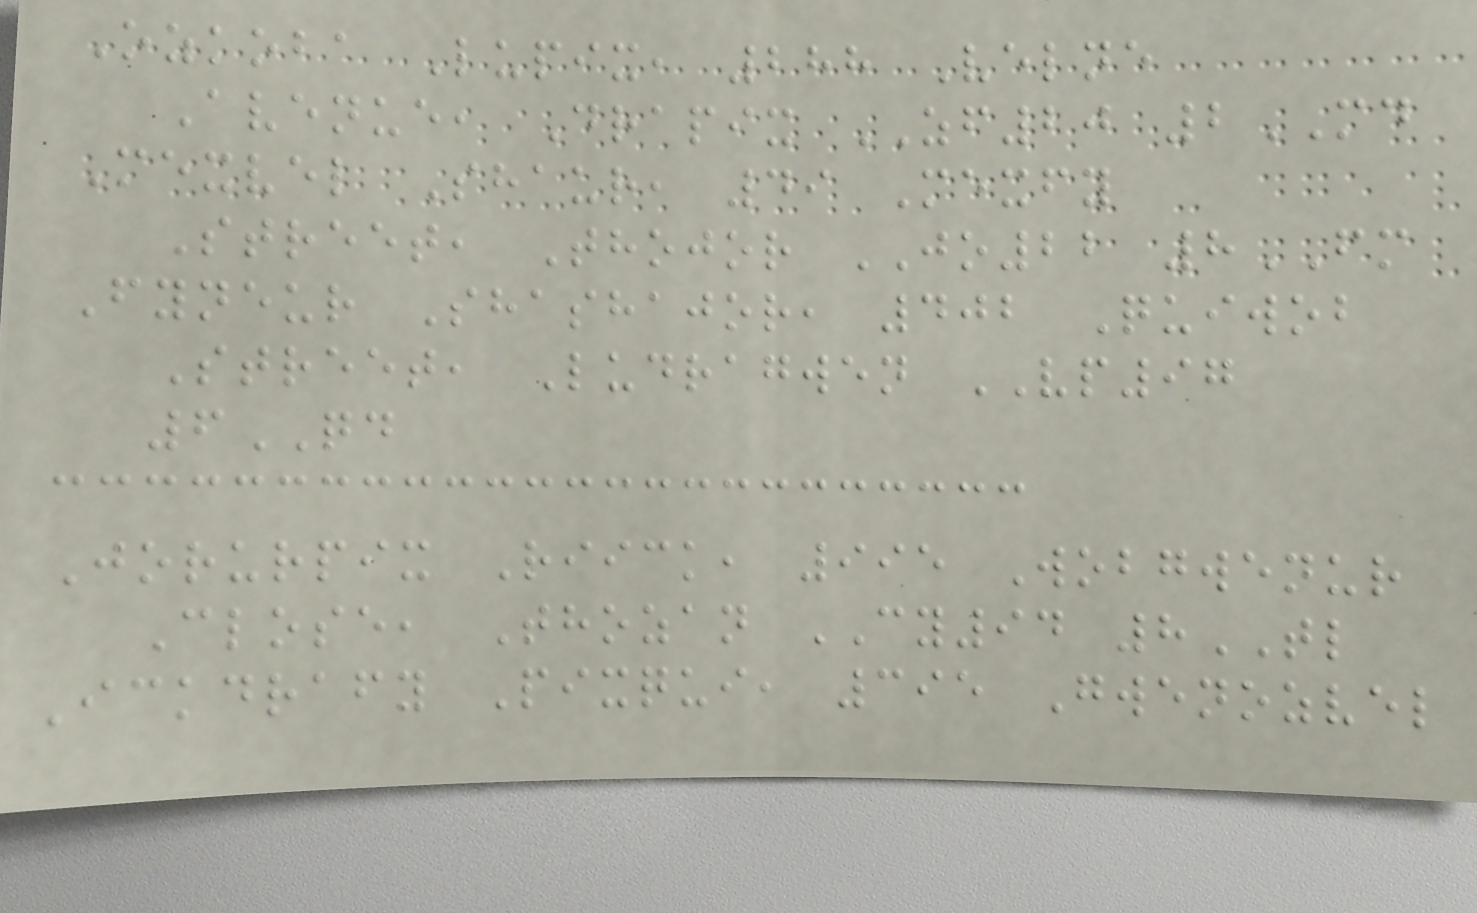Ozkoba Lupix, 288 Velne
Avenue, Drapix ZF20 2MD
Mexvel Shaur, 49 Mexfy
Street, Thojor JO22 8FM
Fyneur Shashajor, 402 Quiwob
Street, Ludragwen VP97
6QD
Jorurpix Riick, 995 Wobgwenur
Close, Thozan CY94 8TL
Ickdrafy Pixqui, 395 Gwenozvel
